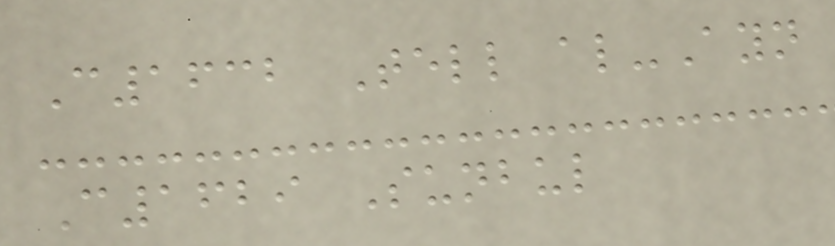C1632 Tell al-Ayn
C1629 Sunbul
